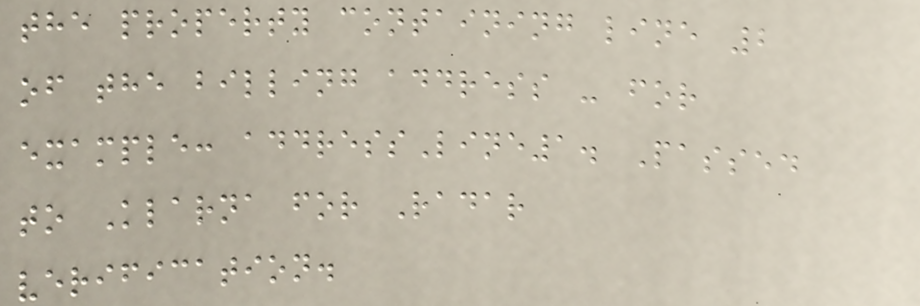the property containing line 2
of the billing address - for
example: addressLine1. Passed
to Klarna for Radar
verification.
